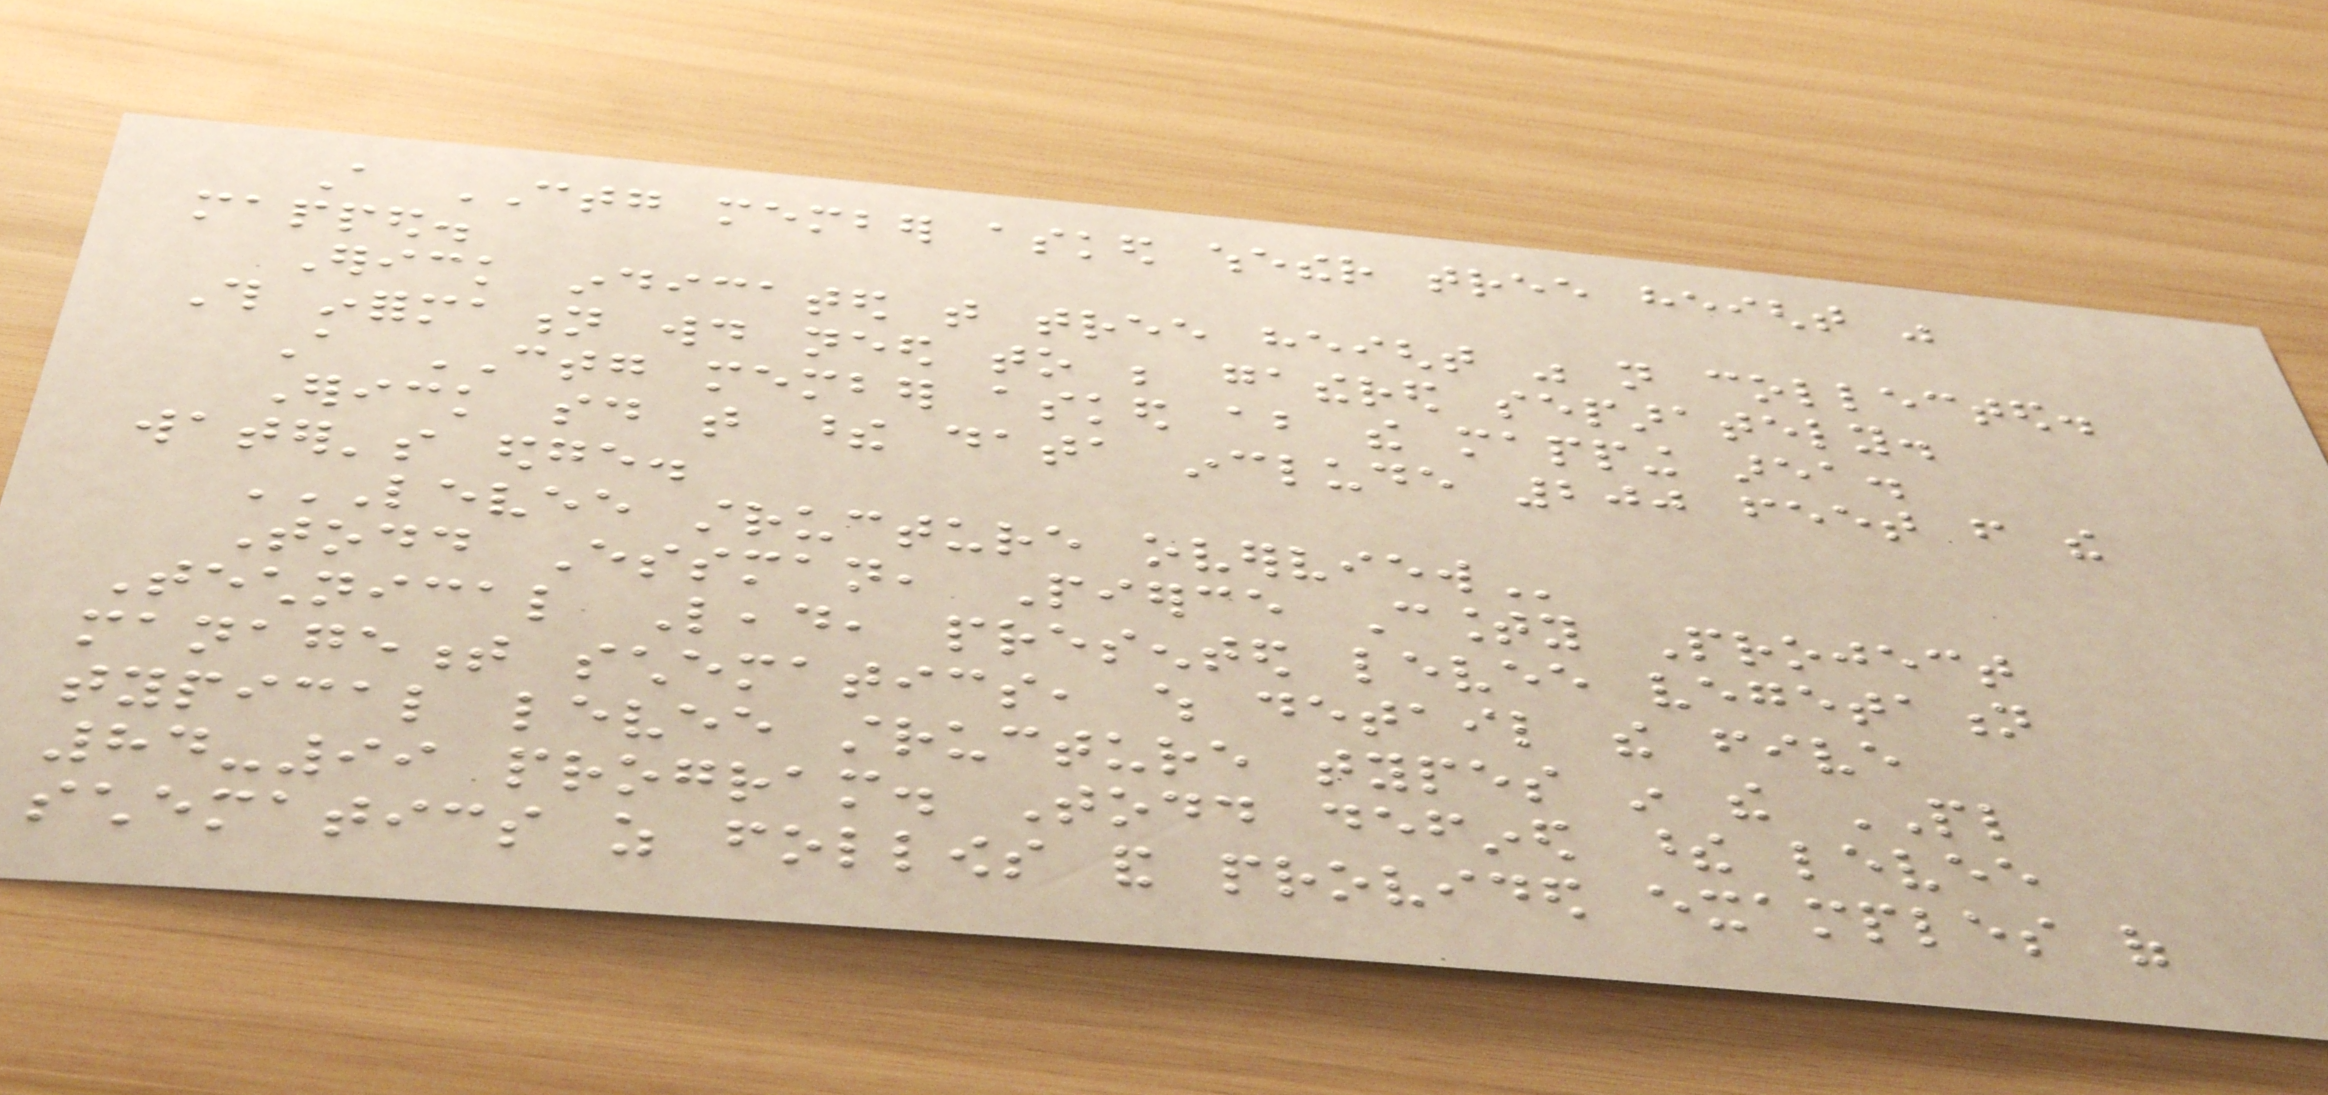A CTG member asked whether tree height was
mapped.
Erick indicated that tree height was not collected.
This information would need to be gathered separately.
A CTG member asked about the mapping area.
Erick said that these data include 200 feet from the
water's edge.
LEVEE STRUCTURE OVERVIEW
Todd Essman, Pierce County Project
Technical Lead, presented levee vegetation
management schematics, which detail the five
typical levee structure types in the PL
84-99 program. Todd defined these levee
schematics as follows and provided examples of
